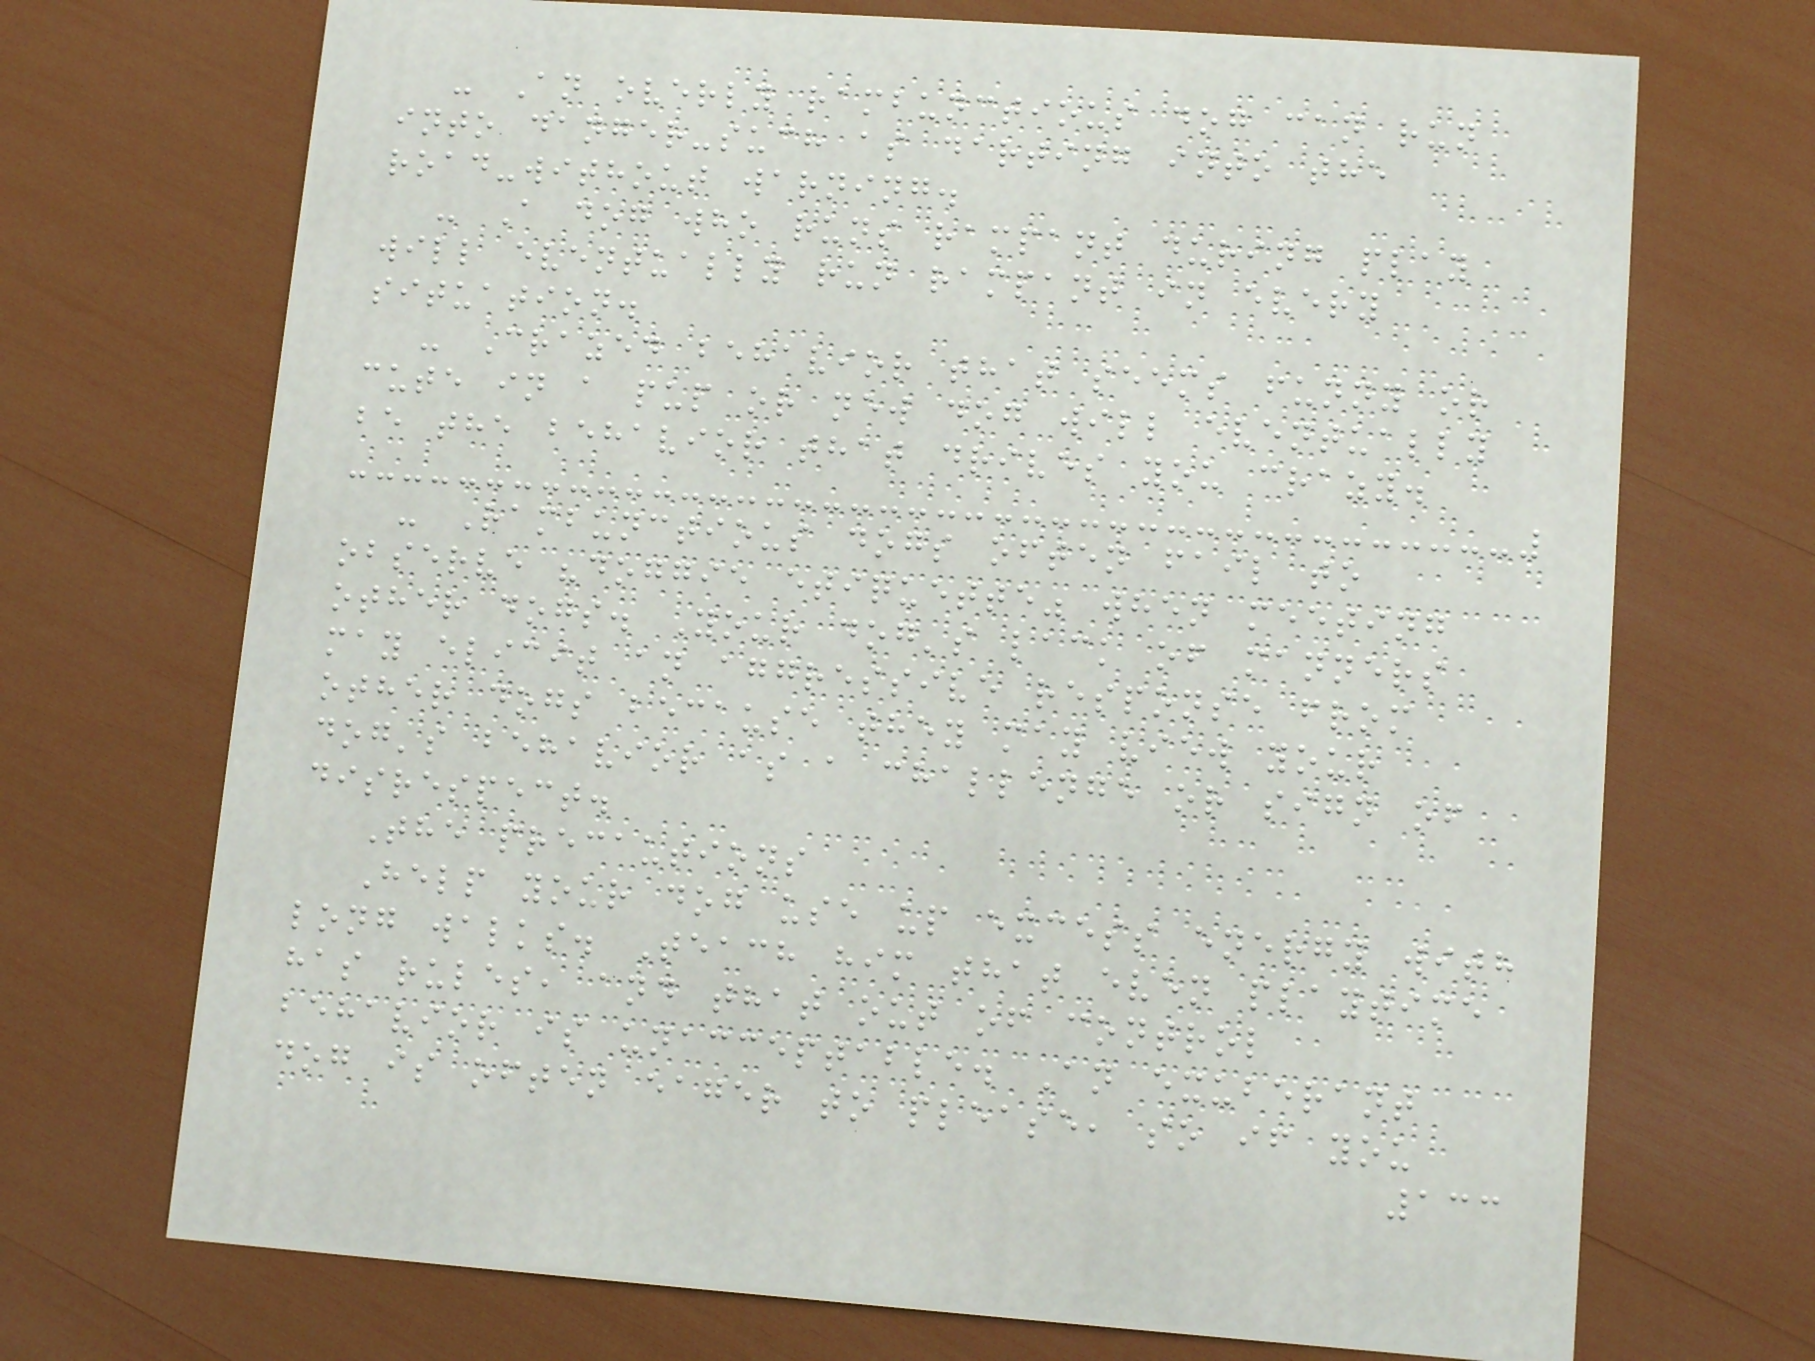- An overly rambunctious dog can run
into danger-such as darting into the
road-without warning.
- A dog who runs rampant during play
will eventually run rampant in every
situation.
- Crazed behavior that seems funny or
cute in a pup or new dog will eventually
be the behavior that drives you crazy.
- Rambunctious dogs often fail to
observe "doggie etiquette" when meeting
other dogs. Your dog's lack of manners
may elicit an aggressive response from
other dogs because they may view your
dog's behavior as a challenge or sign of
disrespect.
The precautions
Help your dog use up excess energy with
long walks. Teach him that even playtime
has rules, and that out of control
behavior is unacceptable. An exuberant
dog is often eager to please, so if you
133
